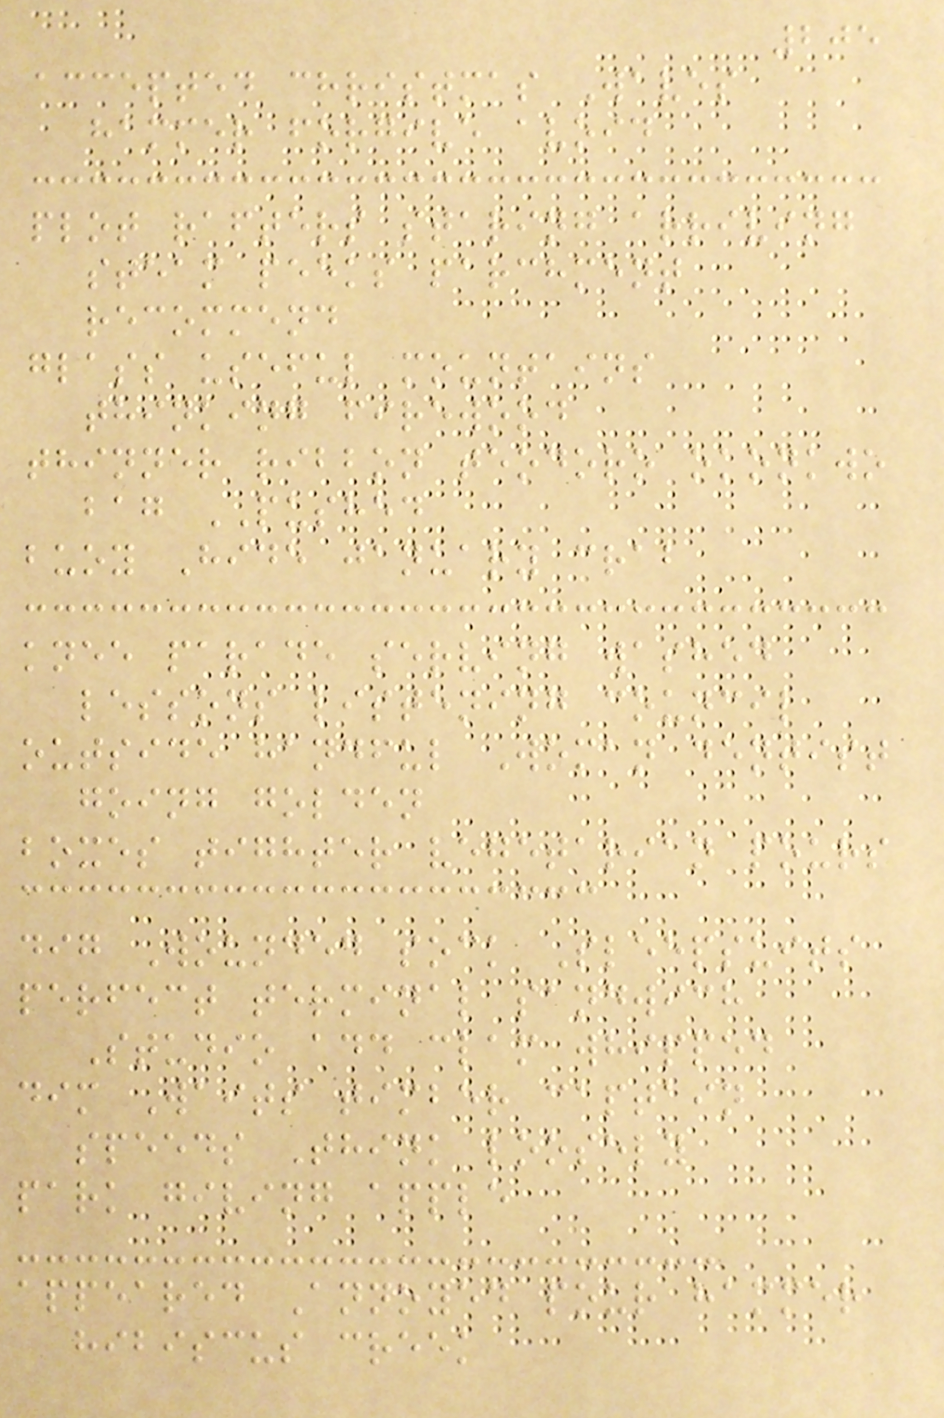205
accepted christmas Waves
hammer forgive avoid
plot rafters staring arriving
steam peeks parchment
recommend
glass useful mountains
thinking firewood
thinner ribbon teodoro okonkwo
bag PUSHED
buoy Hide january crab
knee parade serving washed
lessons listening council
outside handful Woman dentist
going golden
boxes tighter vegetarian pours
dig Wounded sock Sleepsuits
perfect terminal sandwich
Studio add clam whipped
dim Waits timber captain
speeds Think loosely
park giving apple
appeared Annoyed pour hammer
hibiscus creek
